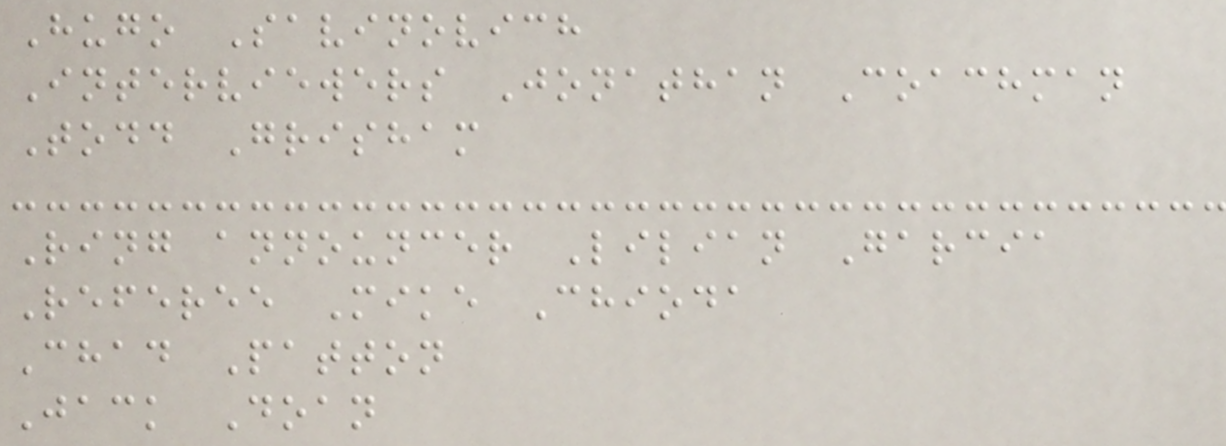Hugo Savinovich
Interviewers Jonathan Coachman
Todd Grisham
Ring announcer Lilian Garcia
Referee Mike Chioda
Chad Patton
Jack Doan
